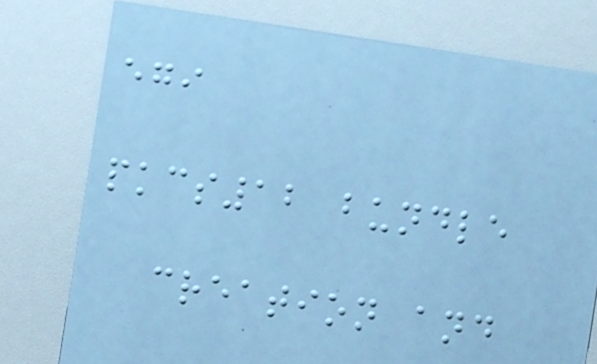egi
pkcs12 bundle
creation and
